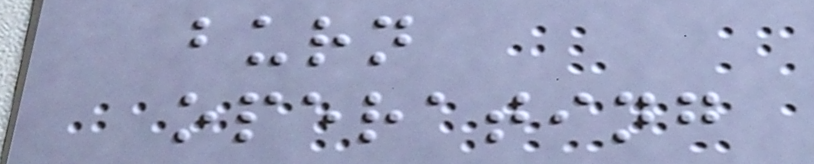burn
operating
